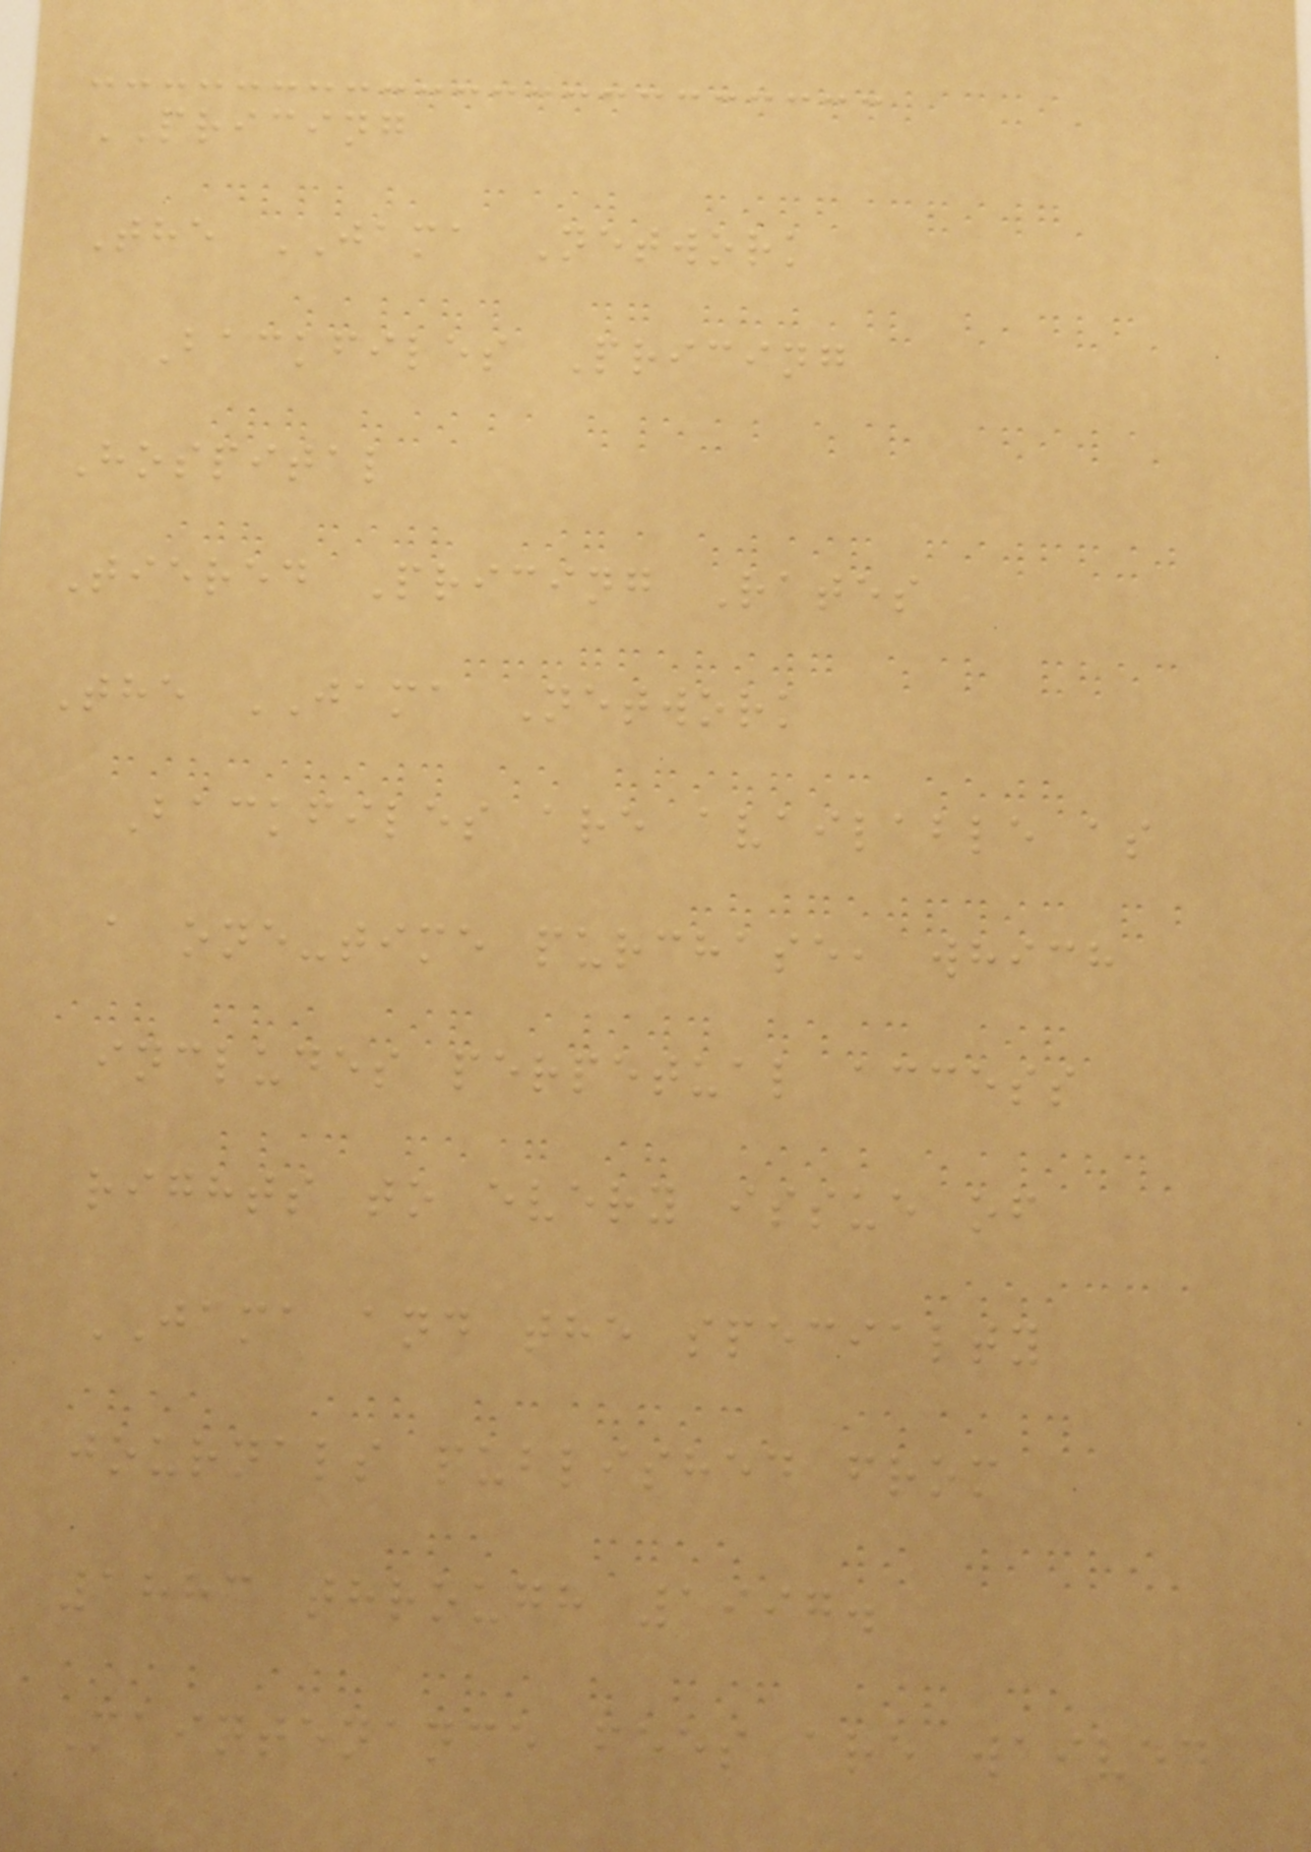PRICING
The JAMA Network
Backfiles Pricing
Hospital
Tiered Pricing Rates
The JAMA Network
Backfiles are available as
a one-time purchase, which
includes perpetual access
rights to every issue of
JAMA and the specialty
journals published from
1883 through 1997.
Maintenance fees are waived
